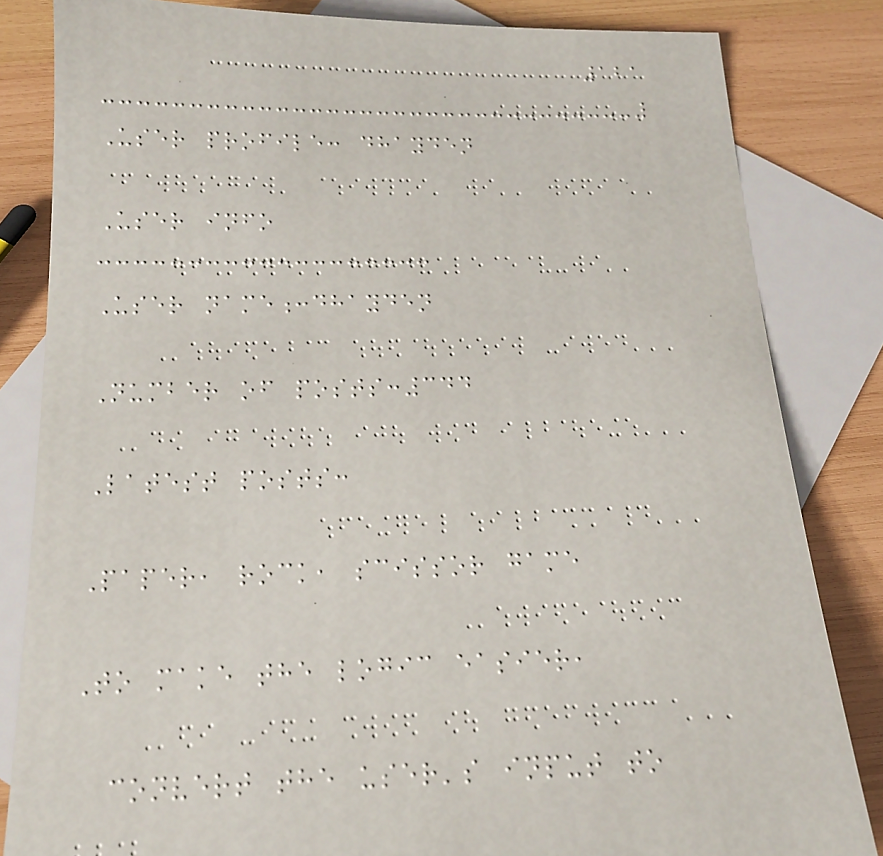121
User profile: dhayden
User info
User name:dhayden
Number of posts:344
Latest posts:
Paper, rock, scissor game
To make the logic easier,
convert the user's input to
